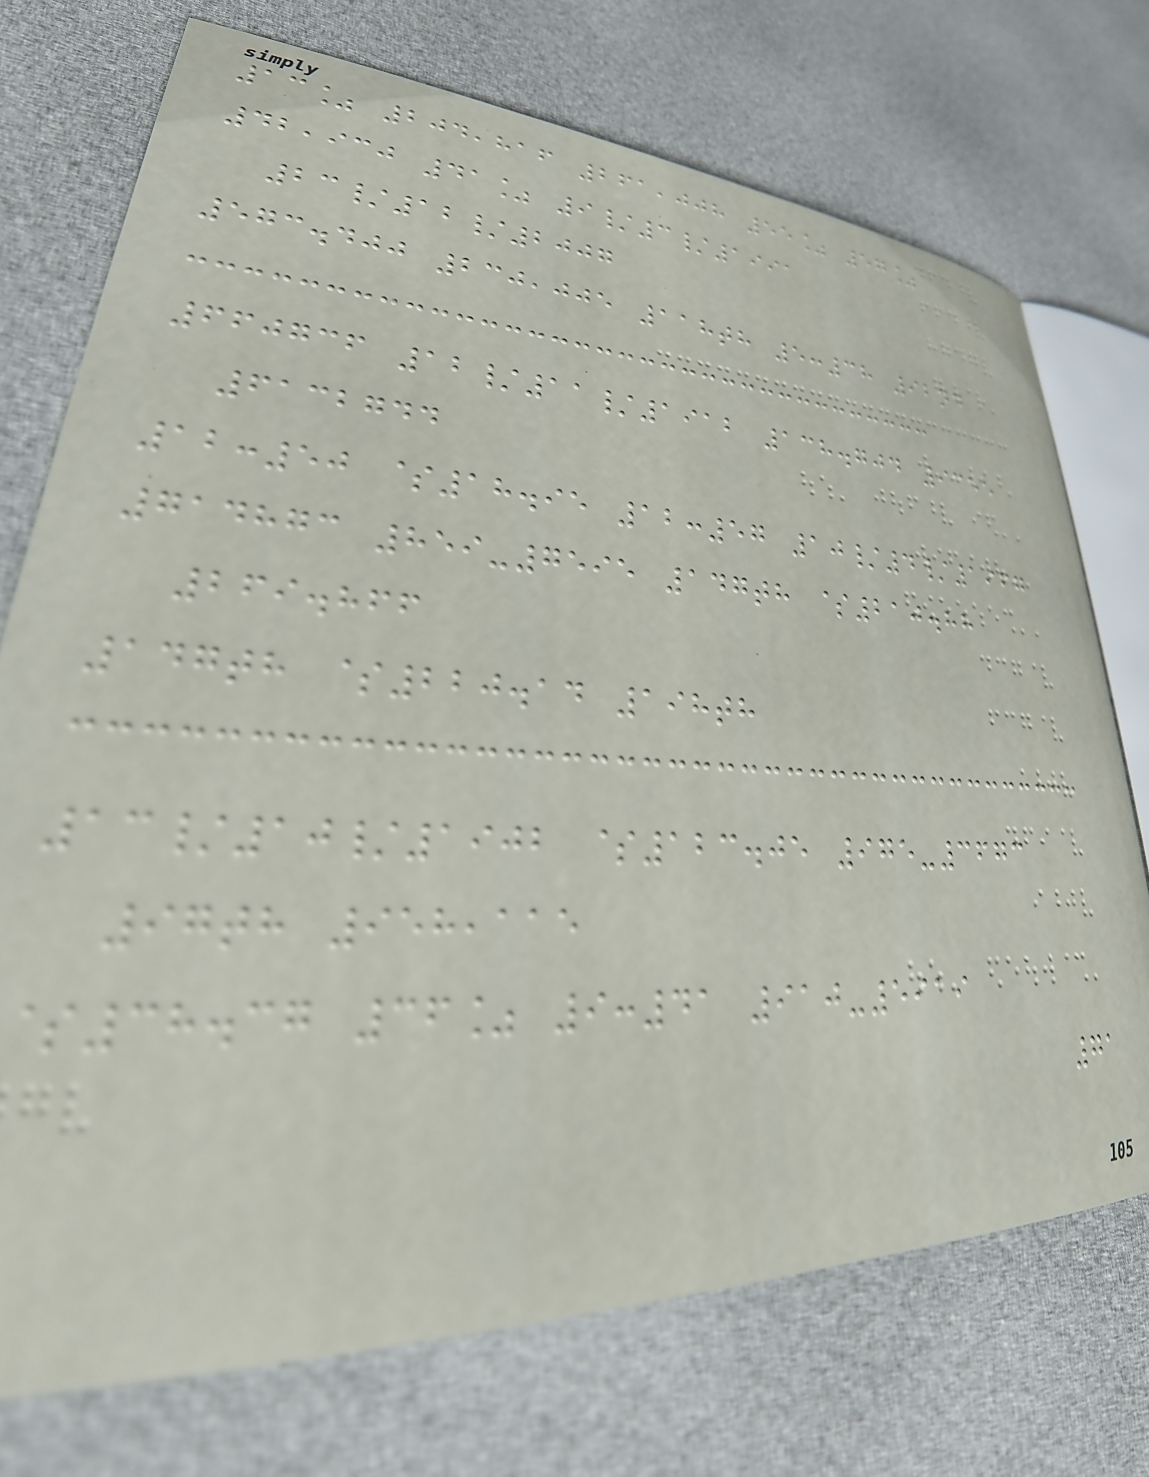13% 204,816 261,008 55% 57%
42,930 41% 9/3/1991
23/12/2007
573.400 230,005 118th 5:38 92nd
660736 12/11/1912 138.704 9355
6132744
12:50 $18.95 12:57 10/4/1967
714873 859-7595 147th $210.88
269.866
147th $220.14 198th
13/10/1902 $123.05 975-3673
97th 958,115
$38.37 36% 9:41 910-5919
71
